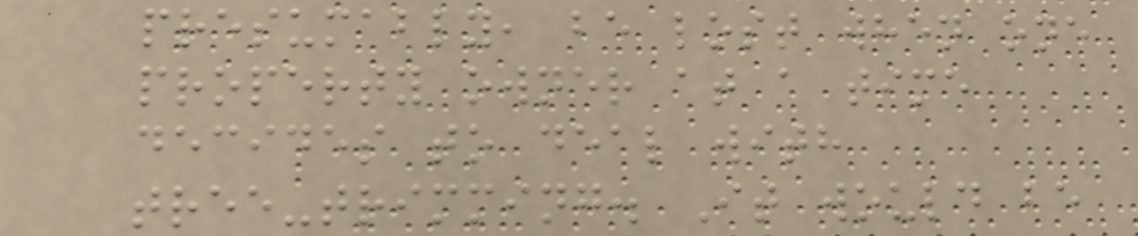presumably, be lost when one
property owner at a time
decides to deal with
tree-trimming. It would be
